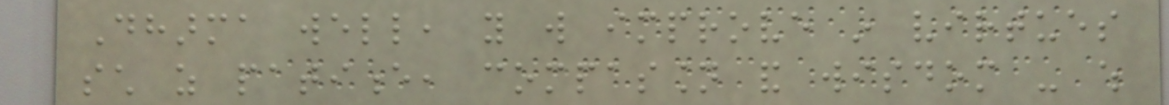Dharma well, you will improve in virtues
such as patience, compassion and wisdom - which
